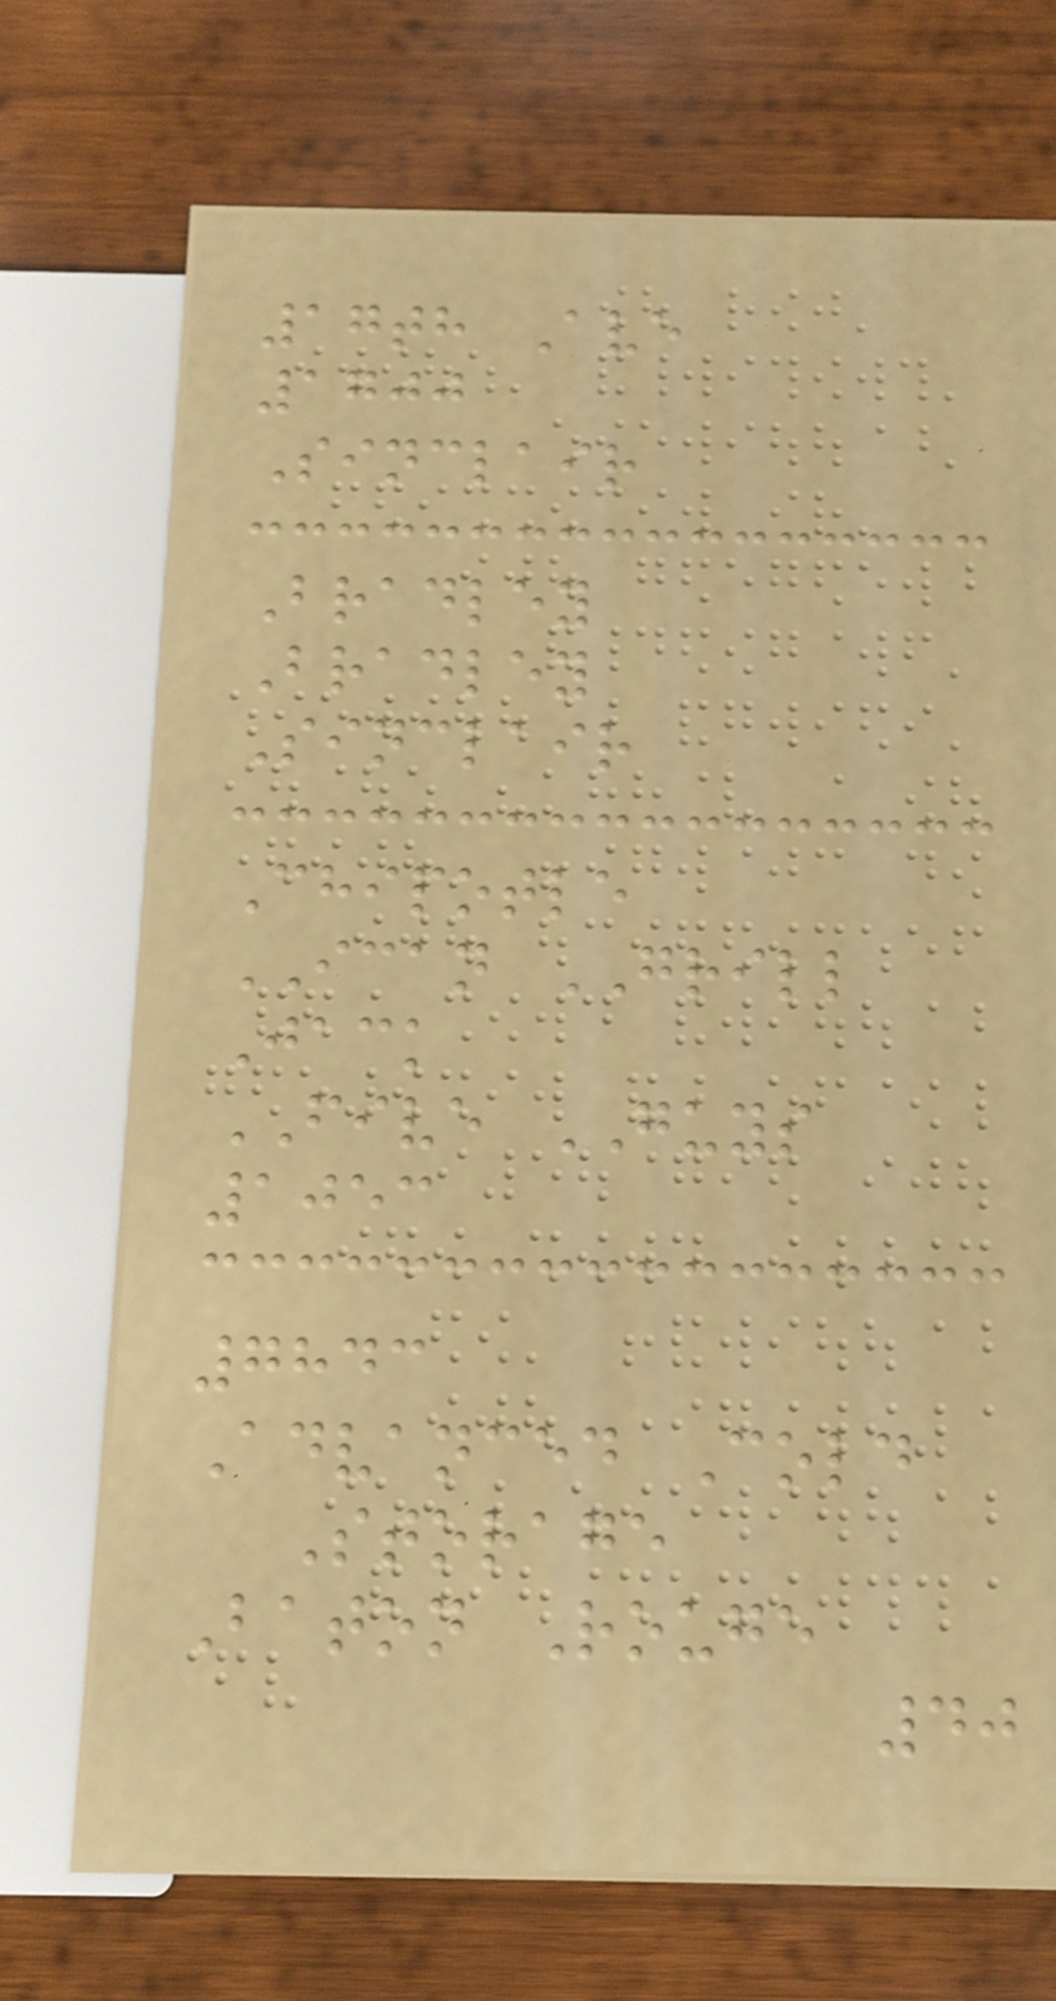17th Ave
1700
Sinclair
Bradley
Bradley
Sinclair
Chipotle
ICAN GRILL
Jack
FIVE GUYS
1053
7843
Advanced Cold
Storage
Baton Rouge
40
